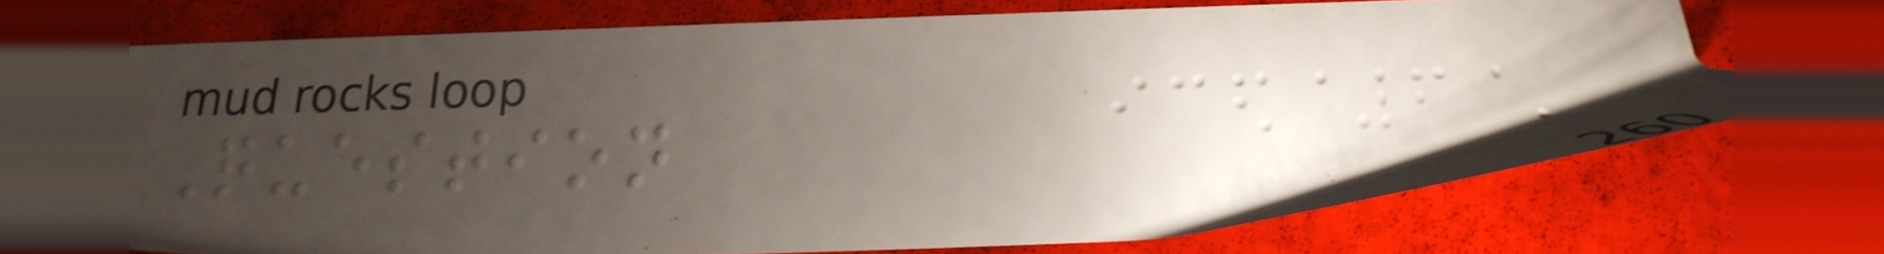Question
